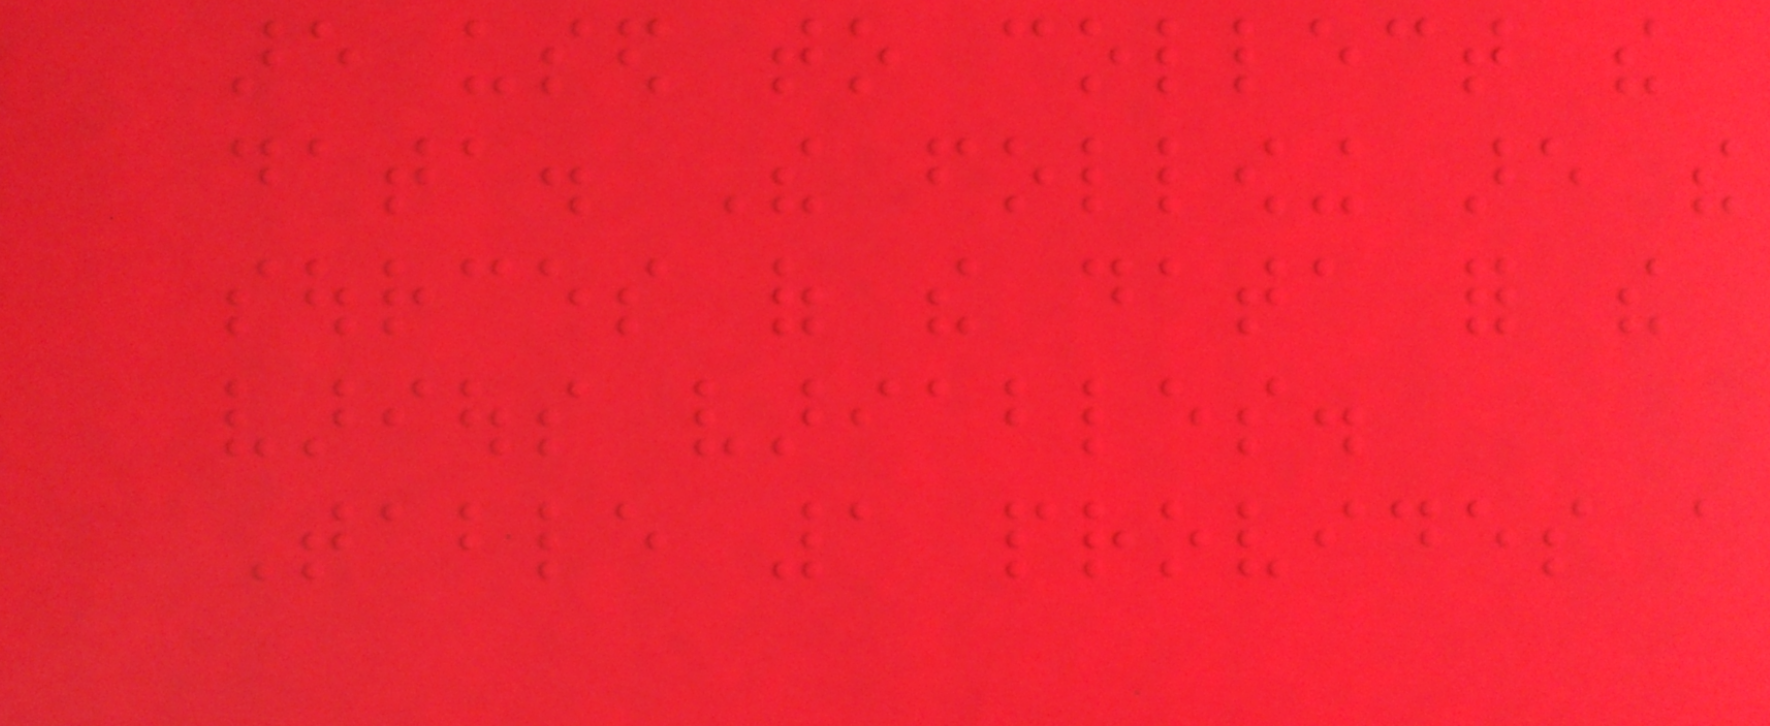are used to collect the
data. The following are the
sources of the data for the
various variables.
Table 1 provides a
